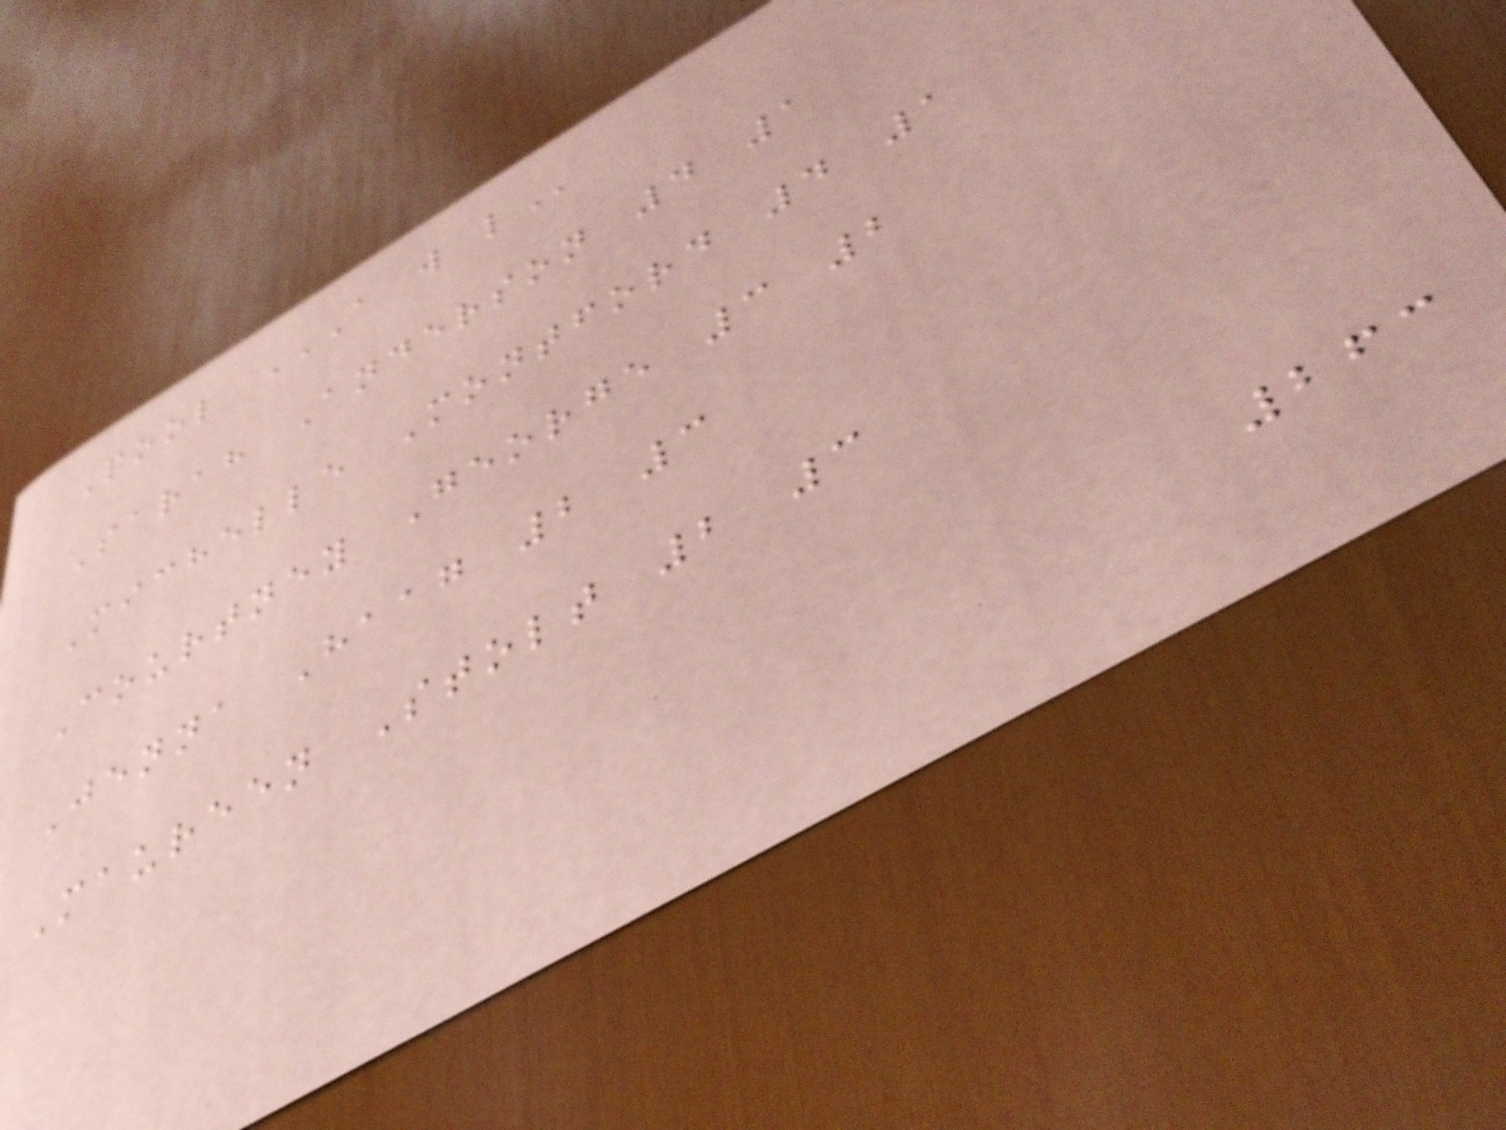Pool A W L
Sarah Anderson 4 1
Michelle Montford 4 1
Courtney George 3 2
Jenna Haag 2 3
Maureen Stolt 2 3
263
